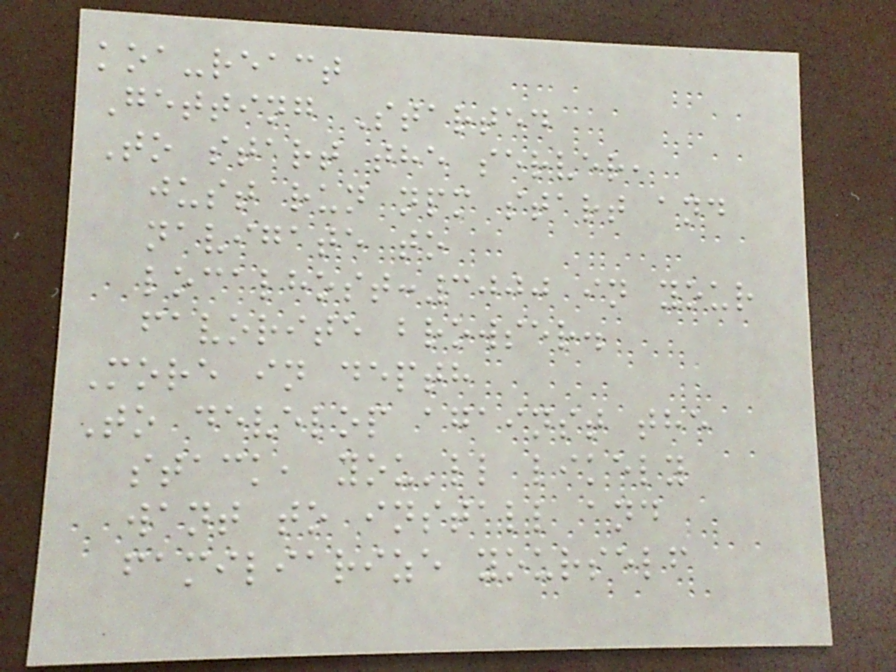koa-react
Getting Started
To start the server,
just run npm start and
navigate to
localhost:3000 in your
favorite browser.
More in depth
To develop against the
stack, you'll likely
want to install and
familiarize yourself
